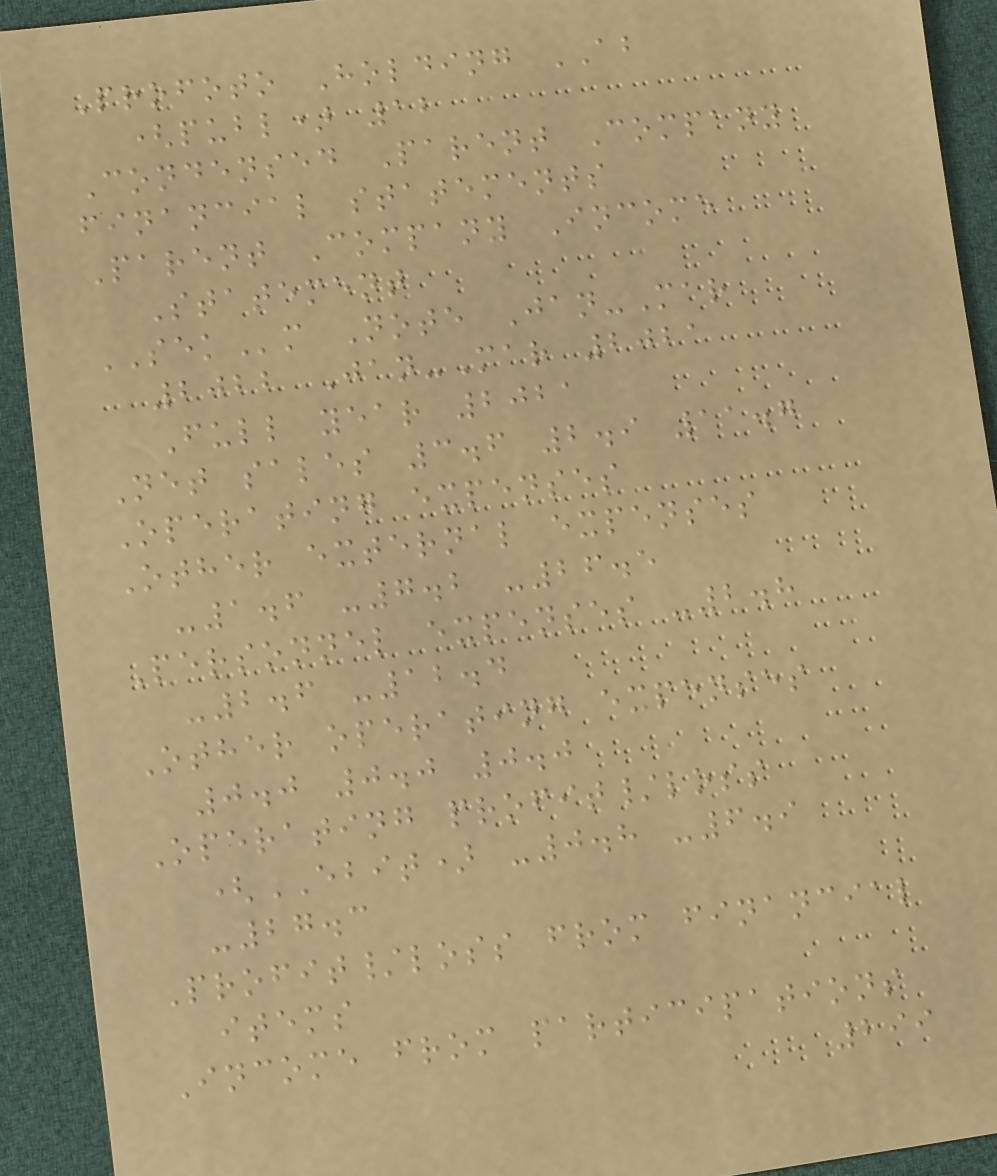Profoto Holding AB
(publ) 12
Condensed Parent Company
financial statements
Parent Company Income
Statement
SEKm Note Jan-Mar
2022 Jan-Mar 2021
Full year 2021
Net sales 3.6 2.9 11.7
Operating expenses
Other external expenses
-1.6 -7.2 -26.5
Personnel expenses -2.8
-2.6 -12.4
Other operating expenses
0.0 0.0 0.0
Operating profit/loss
(EBIT) -0.8 -6.9
-27.3
Profit/loss from financial
items
Income from participations
299
